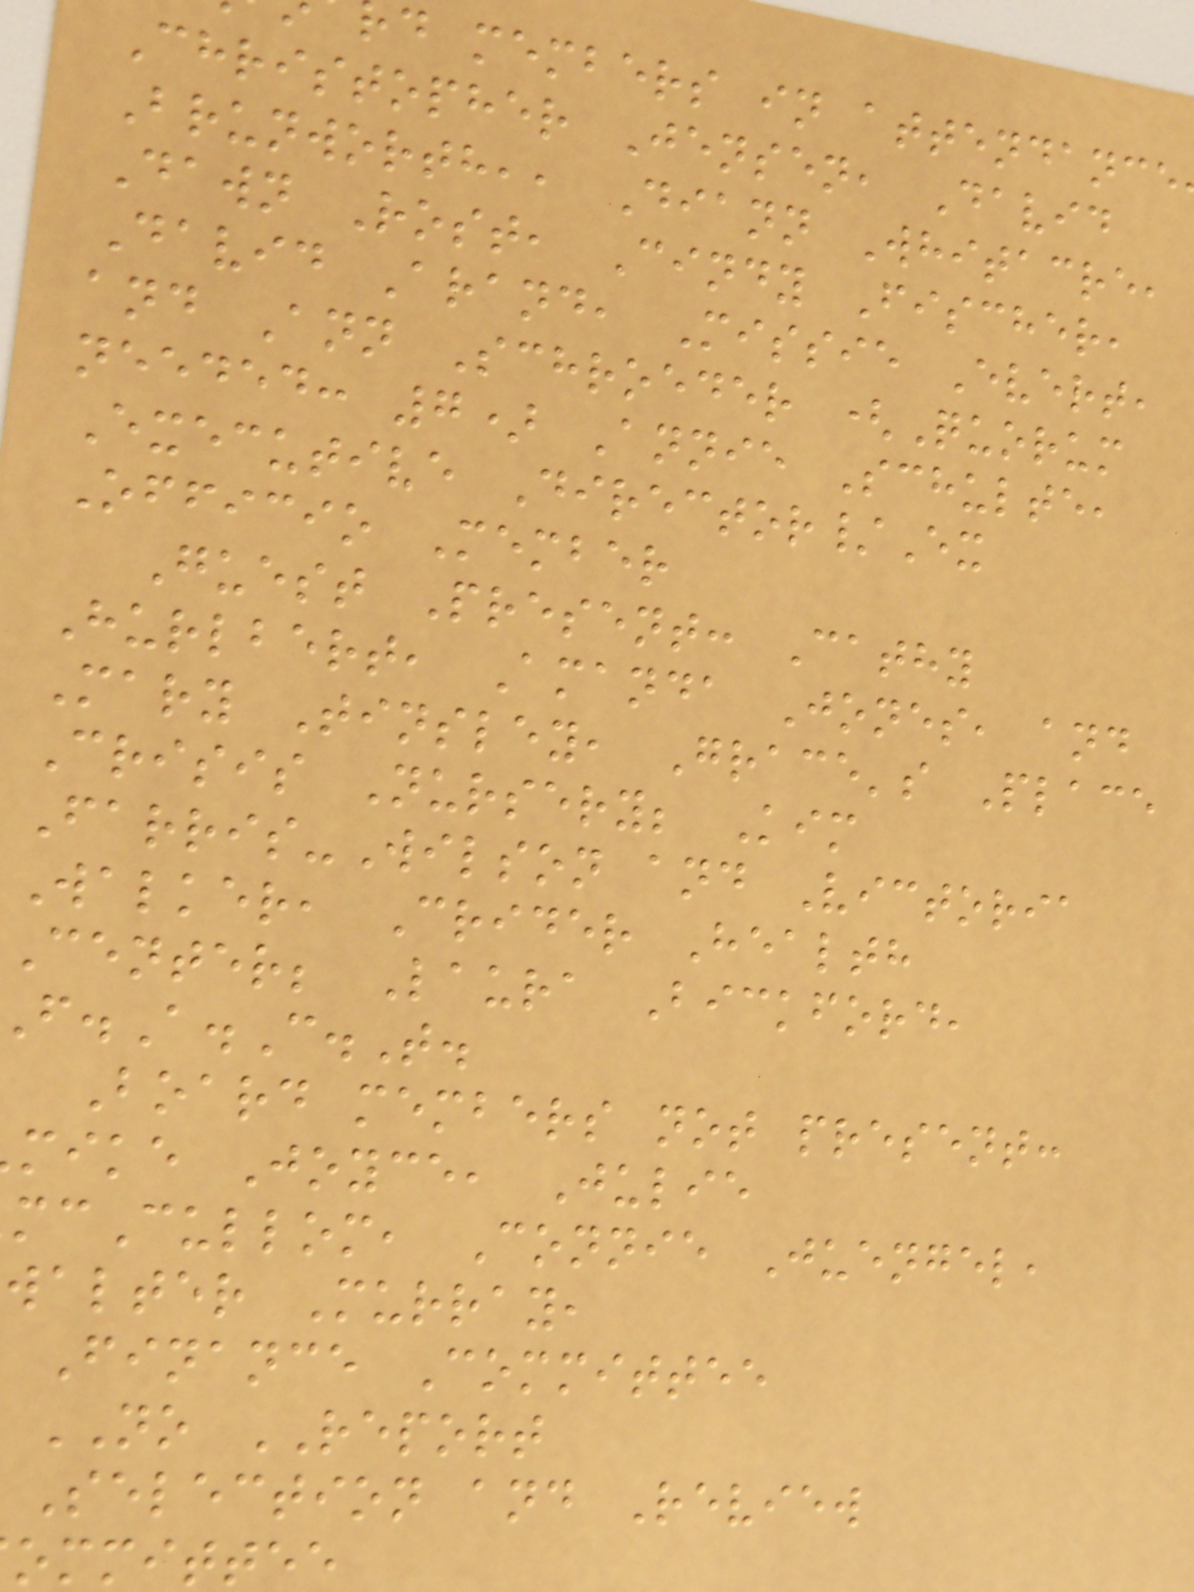d members in attendance
Christopher Jensen, David
Brunworth,, Diann Whitacre,
Dawn Rost, Cindy Fischer,
David Arand, Missie Evert,
and Ann Schroeder (Quorum
needed: 7) Annie Schulte,
Executive Director/Ex
Officio Member
Guest Present: Cathy
Hurlbert, Amanda Jones, and
Mary Tinsley, Grace's Place
Crisis Nursery; Kim
Farris-Wilson and Victoria
Walker, Crider Health
Center; Laura Bickford,
.A.C.T.
Board members not present:
mike Joyce, Julie
cCullom, Connie Juengel,
walter Murray,
Finance Committee
NO REPORT
Selection and Review
ommittee
